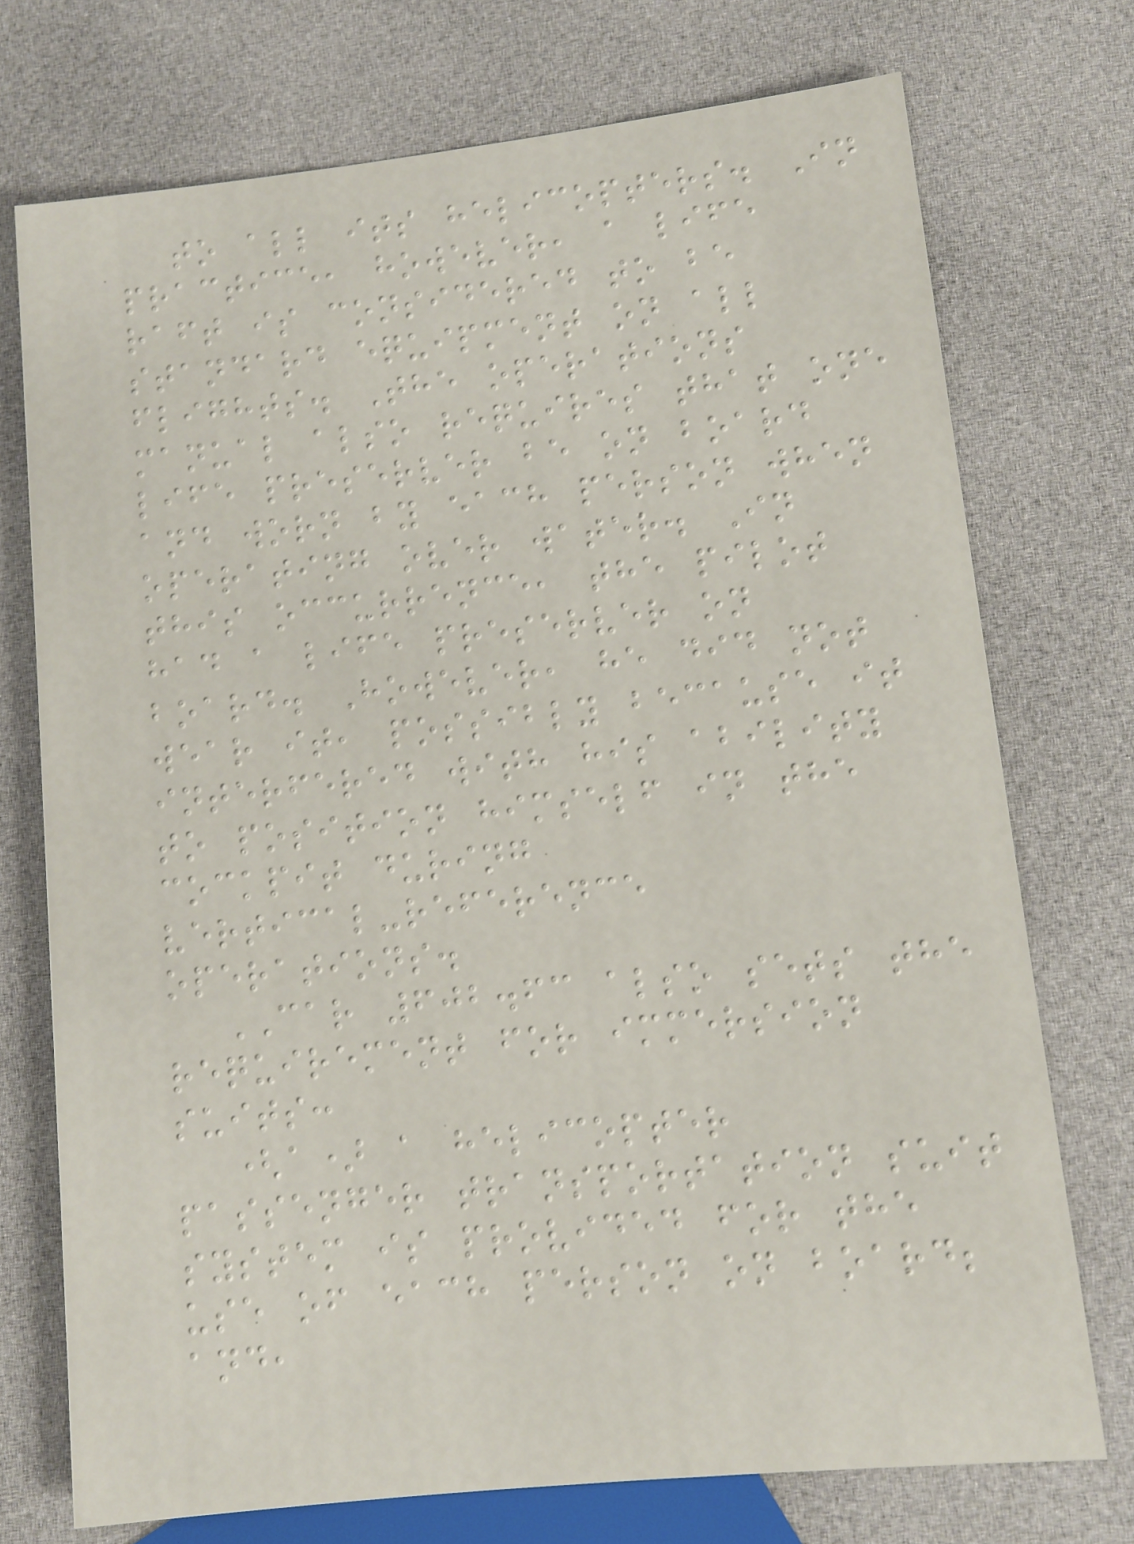to all its helicopters. In
practice, however, a life
raft is considered to be
standard equipment on all
flights. The operations
manual also requires that one
life preserver be on board
and worn by each person when
operating over water. In
this occurrence, the pilot
had a life preserver on
board. However, he did not
wear it, possibly because it
interfered with his ability
to position himself in the
cockpit during
vertical-reference
operations.
CAR 602.63 also sets the
requirement for immersion
suits:
(a) a helicopter
passenger transportation suit
system is provided for the
use of each person on board;
and,
